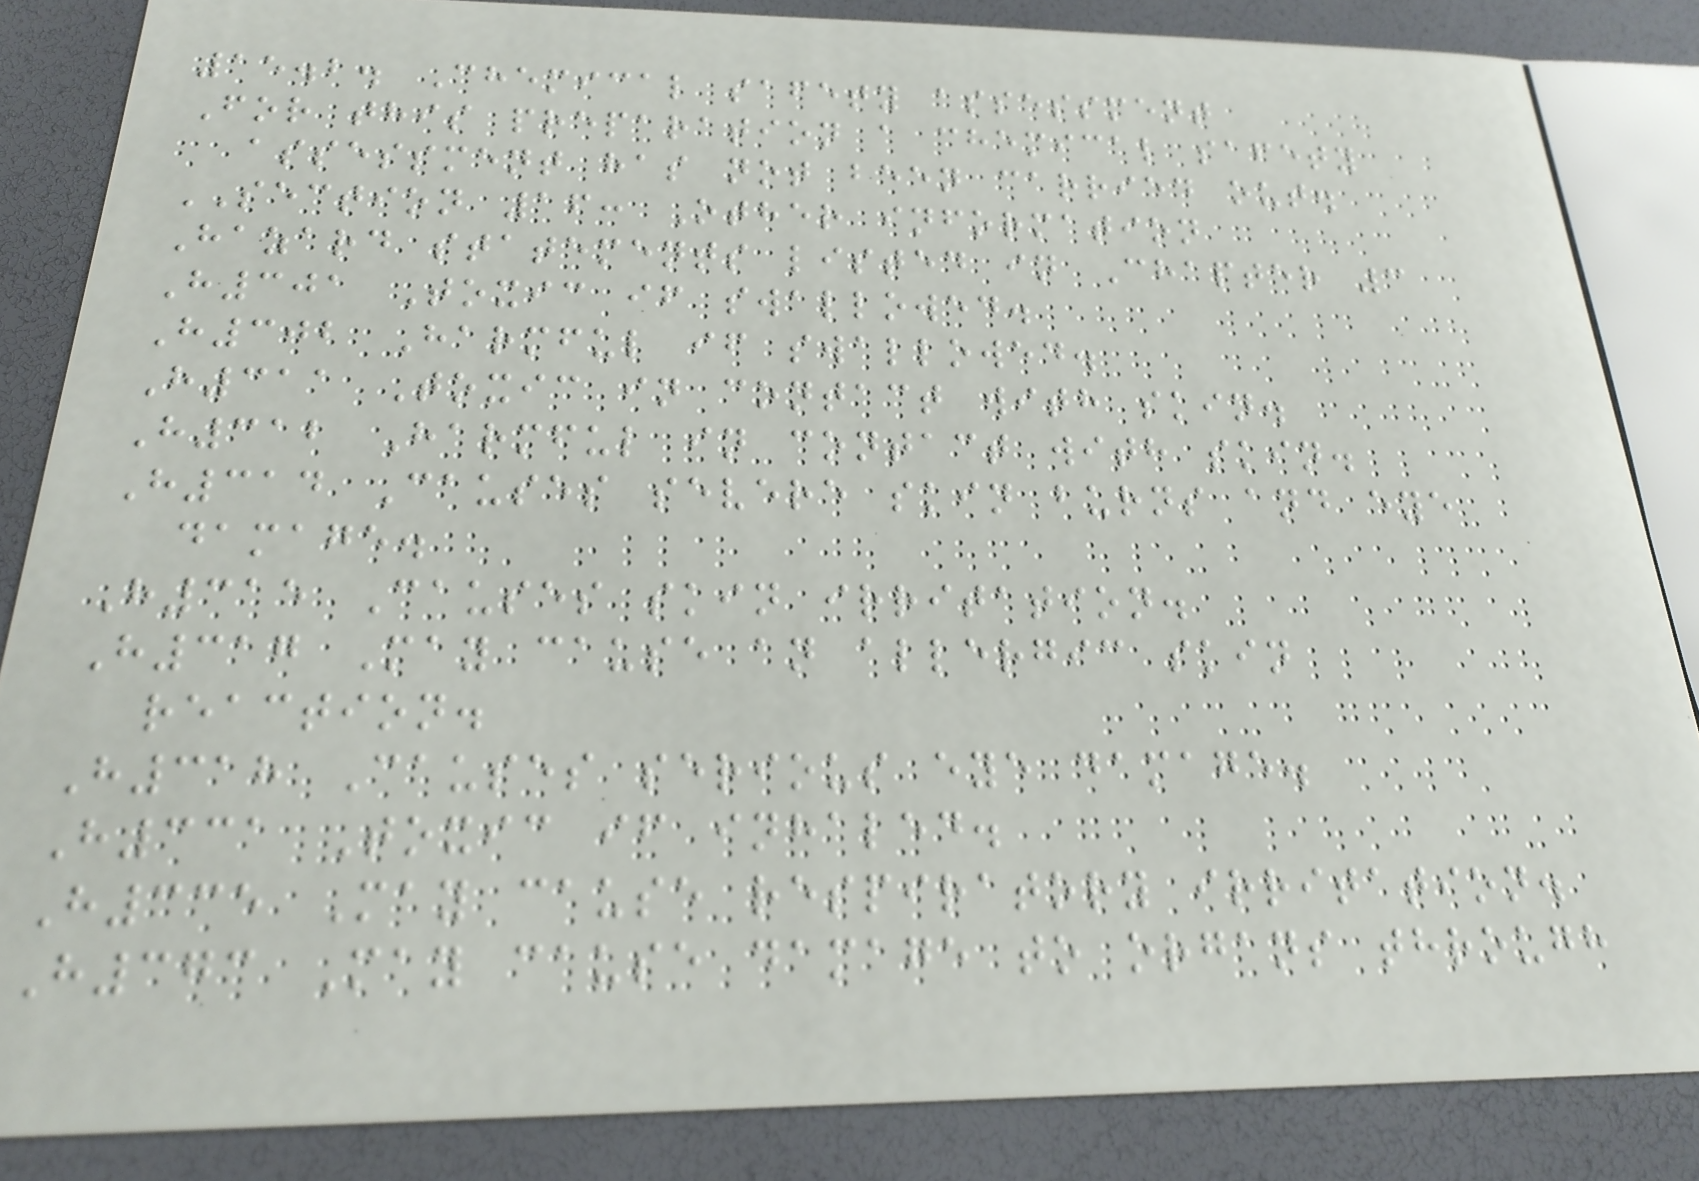15.2. Chemical safety assessment
For this preparation a chemical safety
assessment has not been carried out.
SECTION 16: Other information
Hazard statements listed in Chapter 3
H301 Toxic if swallowed.
H302 Harmful if swallowed.
H311 Toxic in contact with skin.
H312 Harmful in contact with skin.
H314 Causes severe skin burns and eye
damage.
H315 Causes skin irritation.
H317 May cause an allergic skin
reaction.
H318 Causes serious eye damage.
H331 Toxic if inhaled.
H335 May cause respiratory irritation.
H373 May cause damage to organs through
